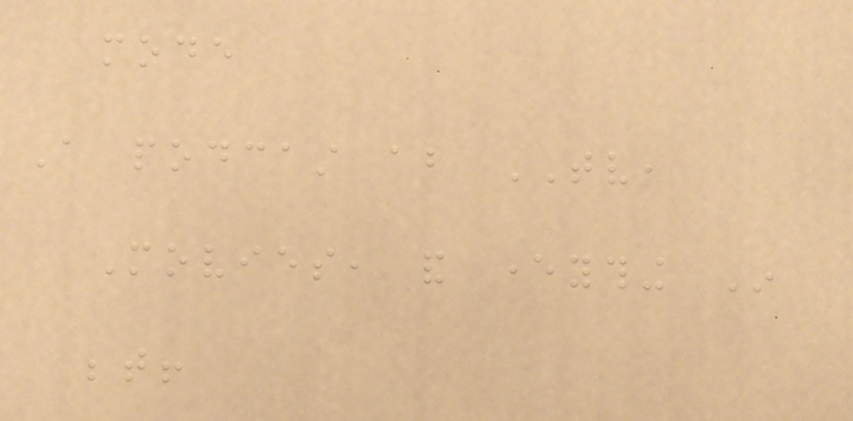mode
A podcast about TV,
Movies, and everything In
between!
